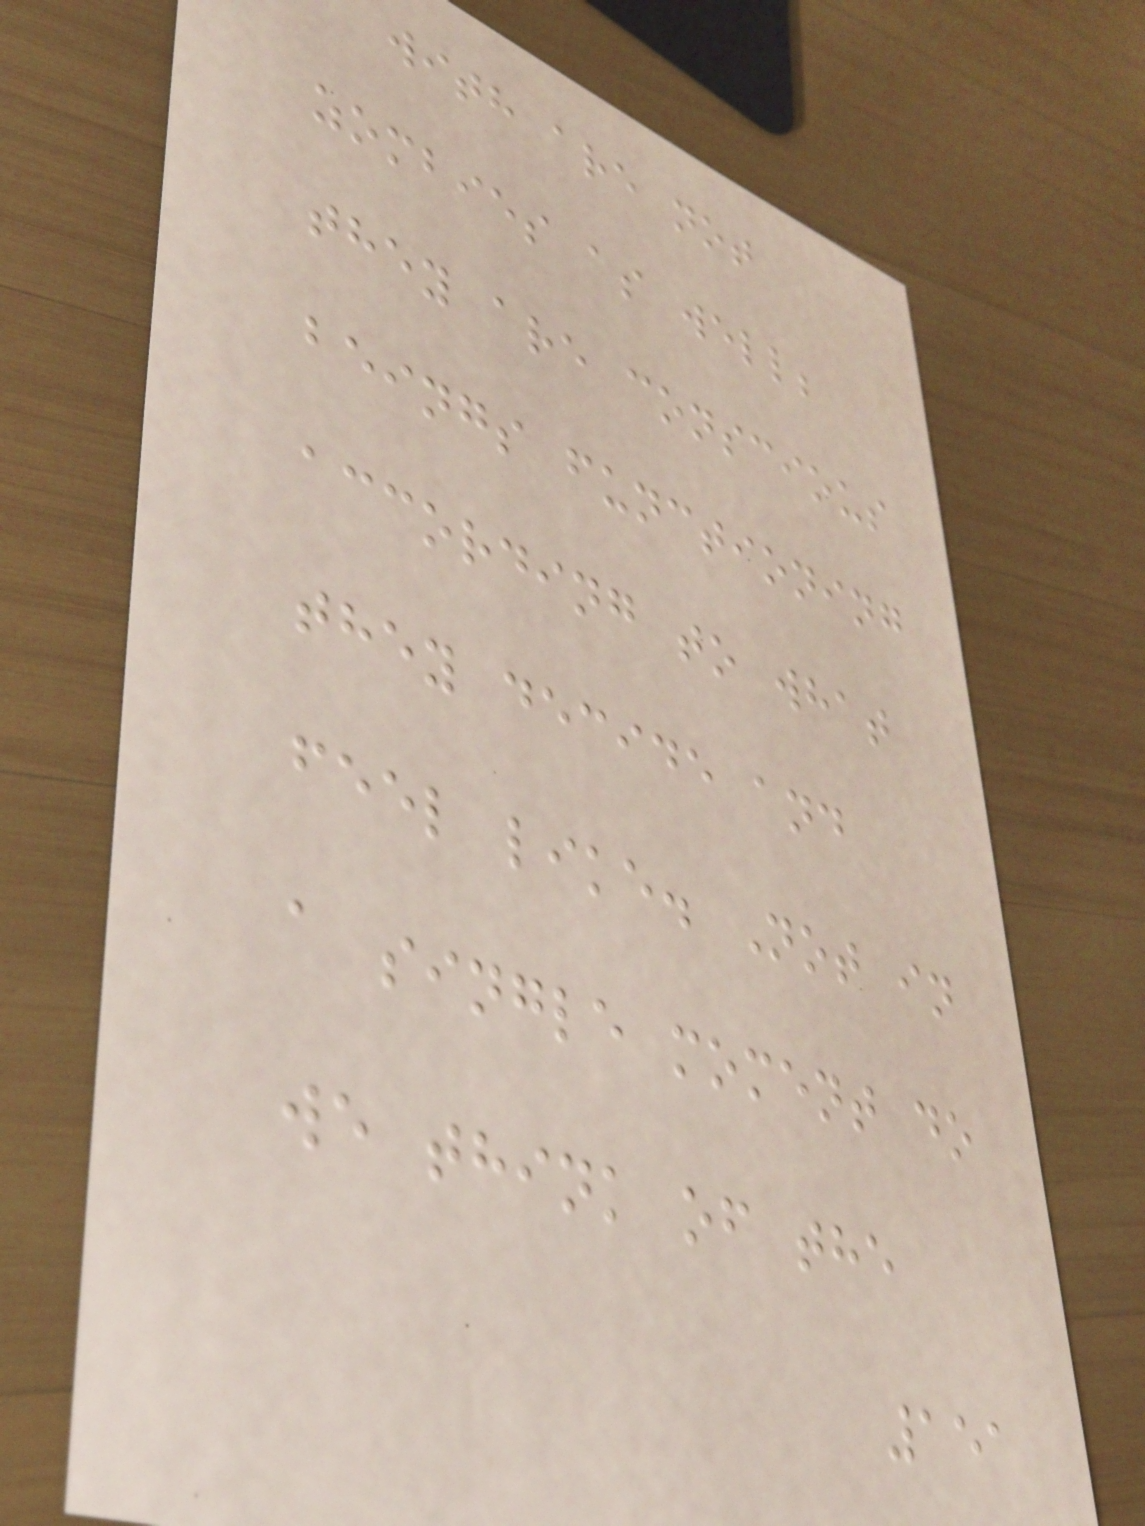with are not
zombies as well;
they are conscious
beings functioning
according to what
they decide and
feel like. Not in
a single moment do
we think of the
151
